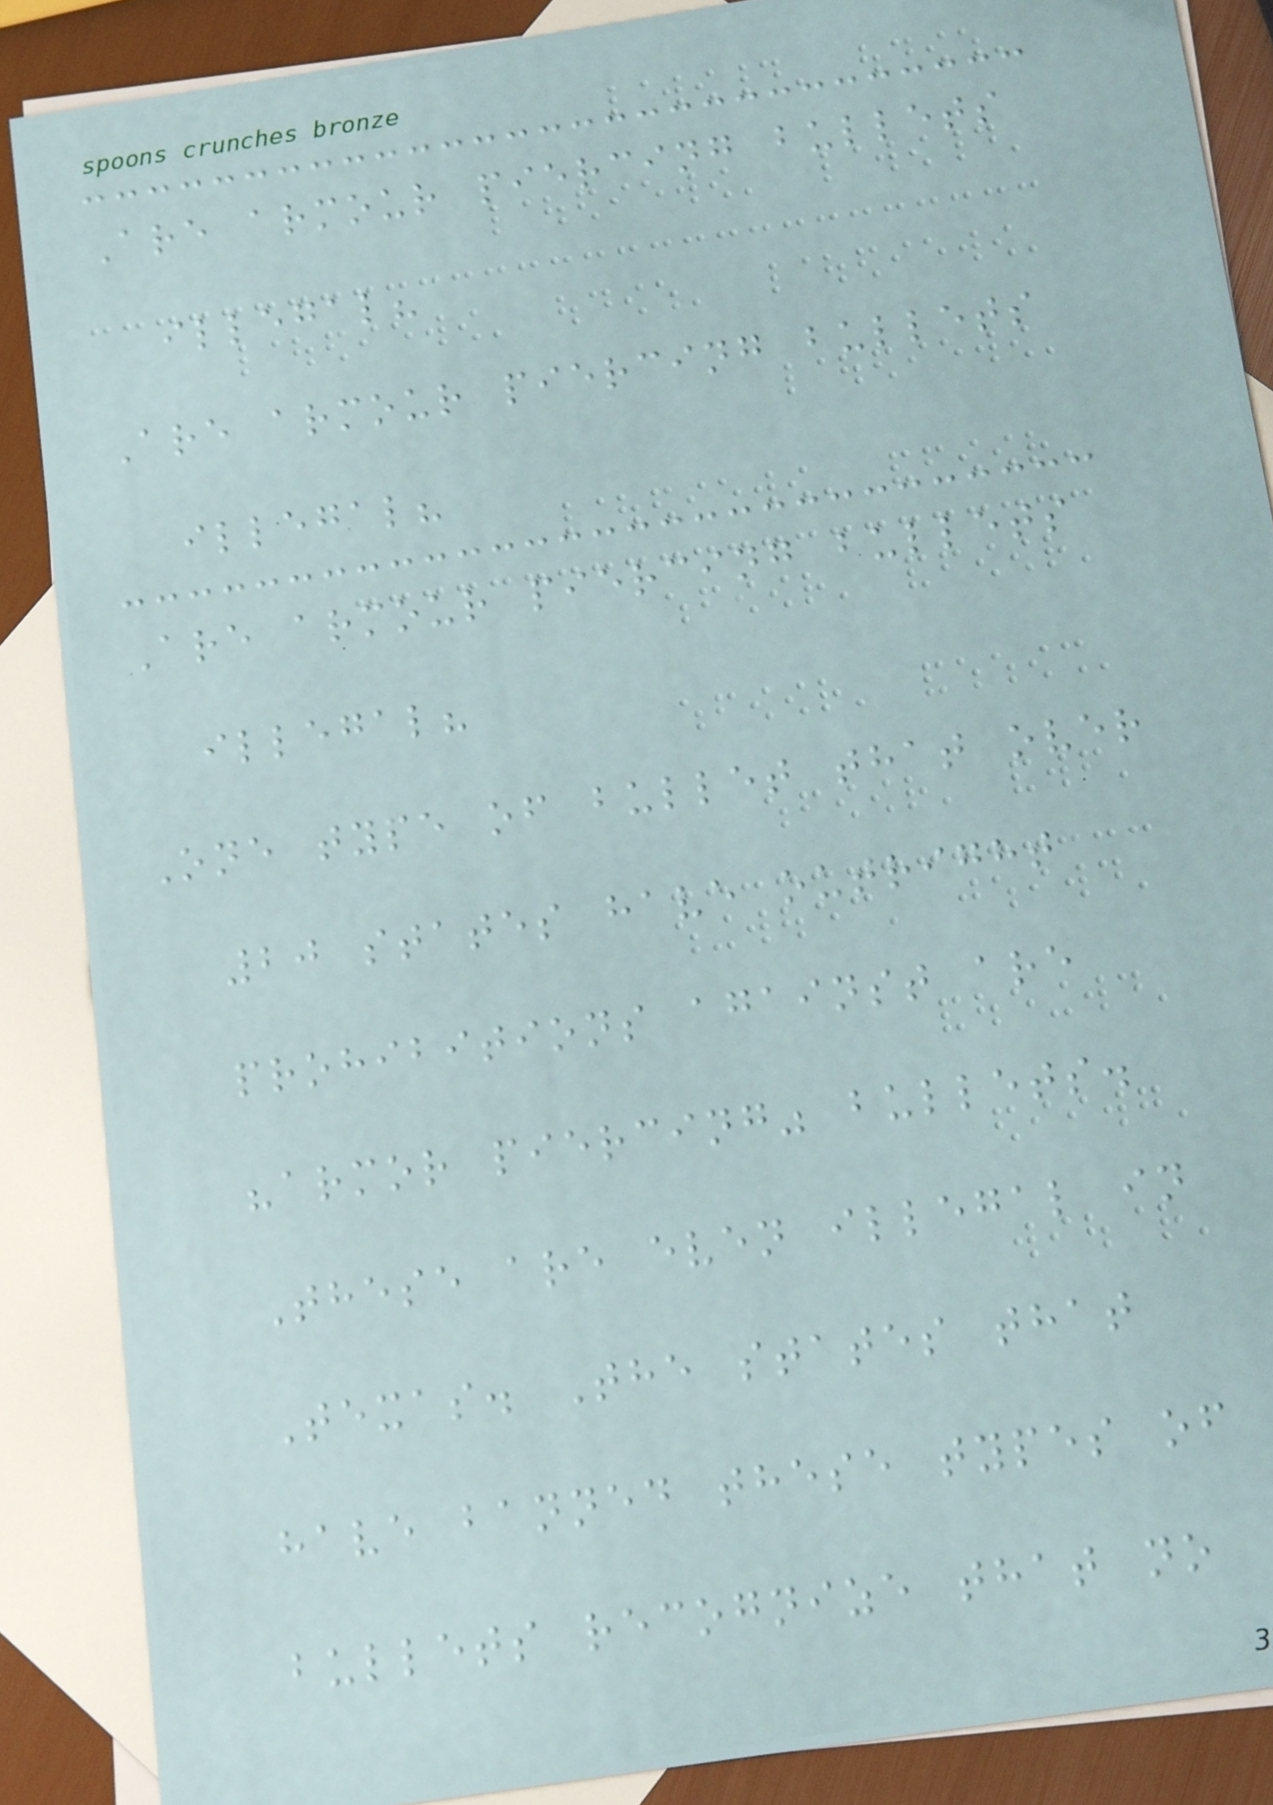Are armour piercing bullets
illegal?
Are armour piercing bullets
illegal?
Are armour piercing bullets
illegal?
One type of bullet that over
20 states have outright
prohibitions against are
"armor piercing" bullets.
These are even illegal in
Texas. The states that
have banned these types of
bullets recognize that no
